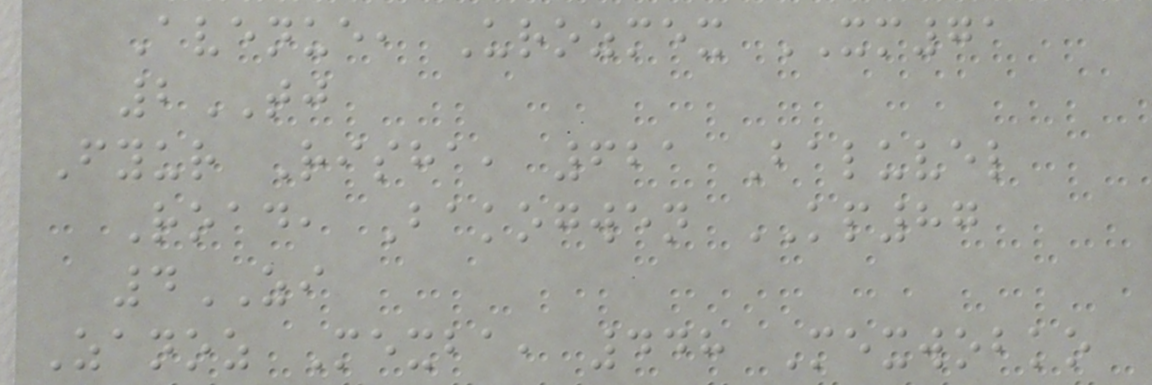Avenue, Urozmex XM71
2TJ
Fyur Risha, 621 Baluvel
Road, Bakogwen KP87
4ZI
Zanoz Mexba, 448 Mexwobko
